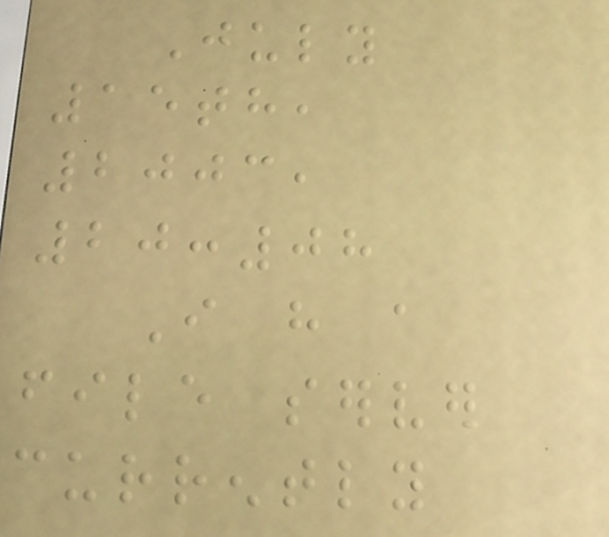July
15th,
2003,
20:08
I have a
file server
currently
